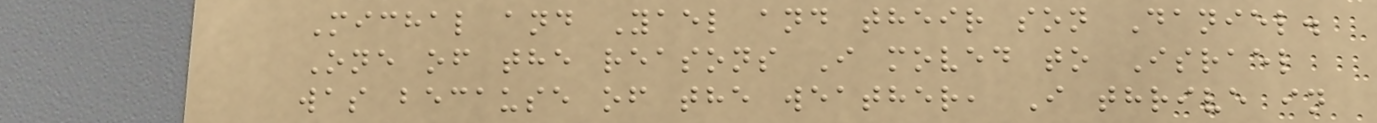Michal and Yael and their son Daniel.
One of the reasons I moved to Israel
was because of the weather, I thrive in
